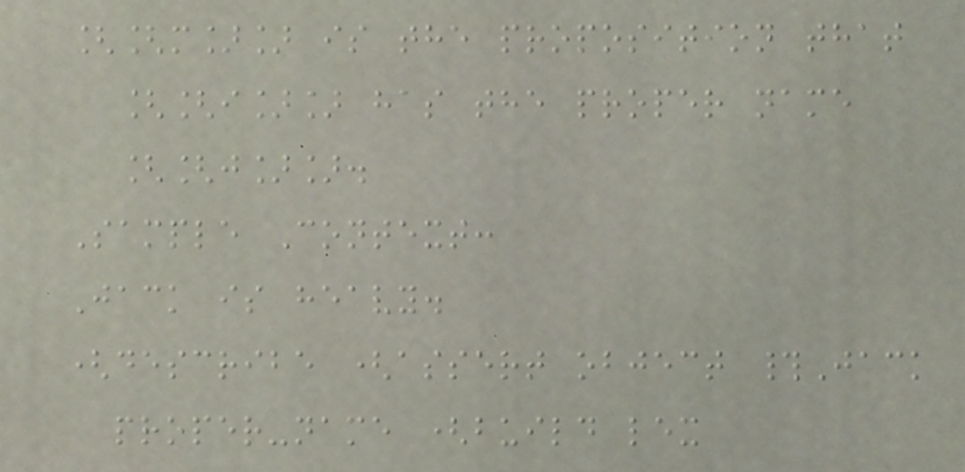[[m]] is the proposition that
[[i]] has the proper name
[[j]].
Sample Context:
Jack is heavy.
(describe (assert object #Jack
proper-name (build lex
